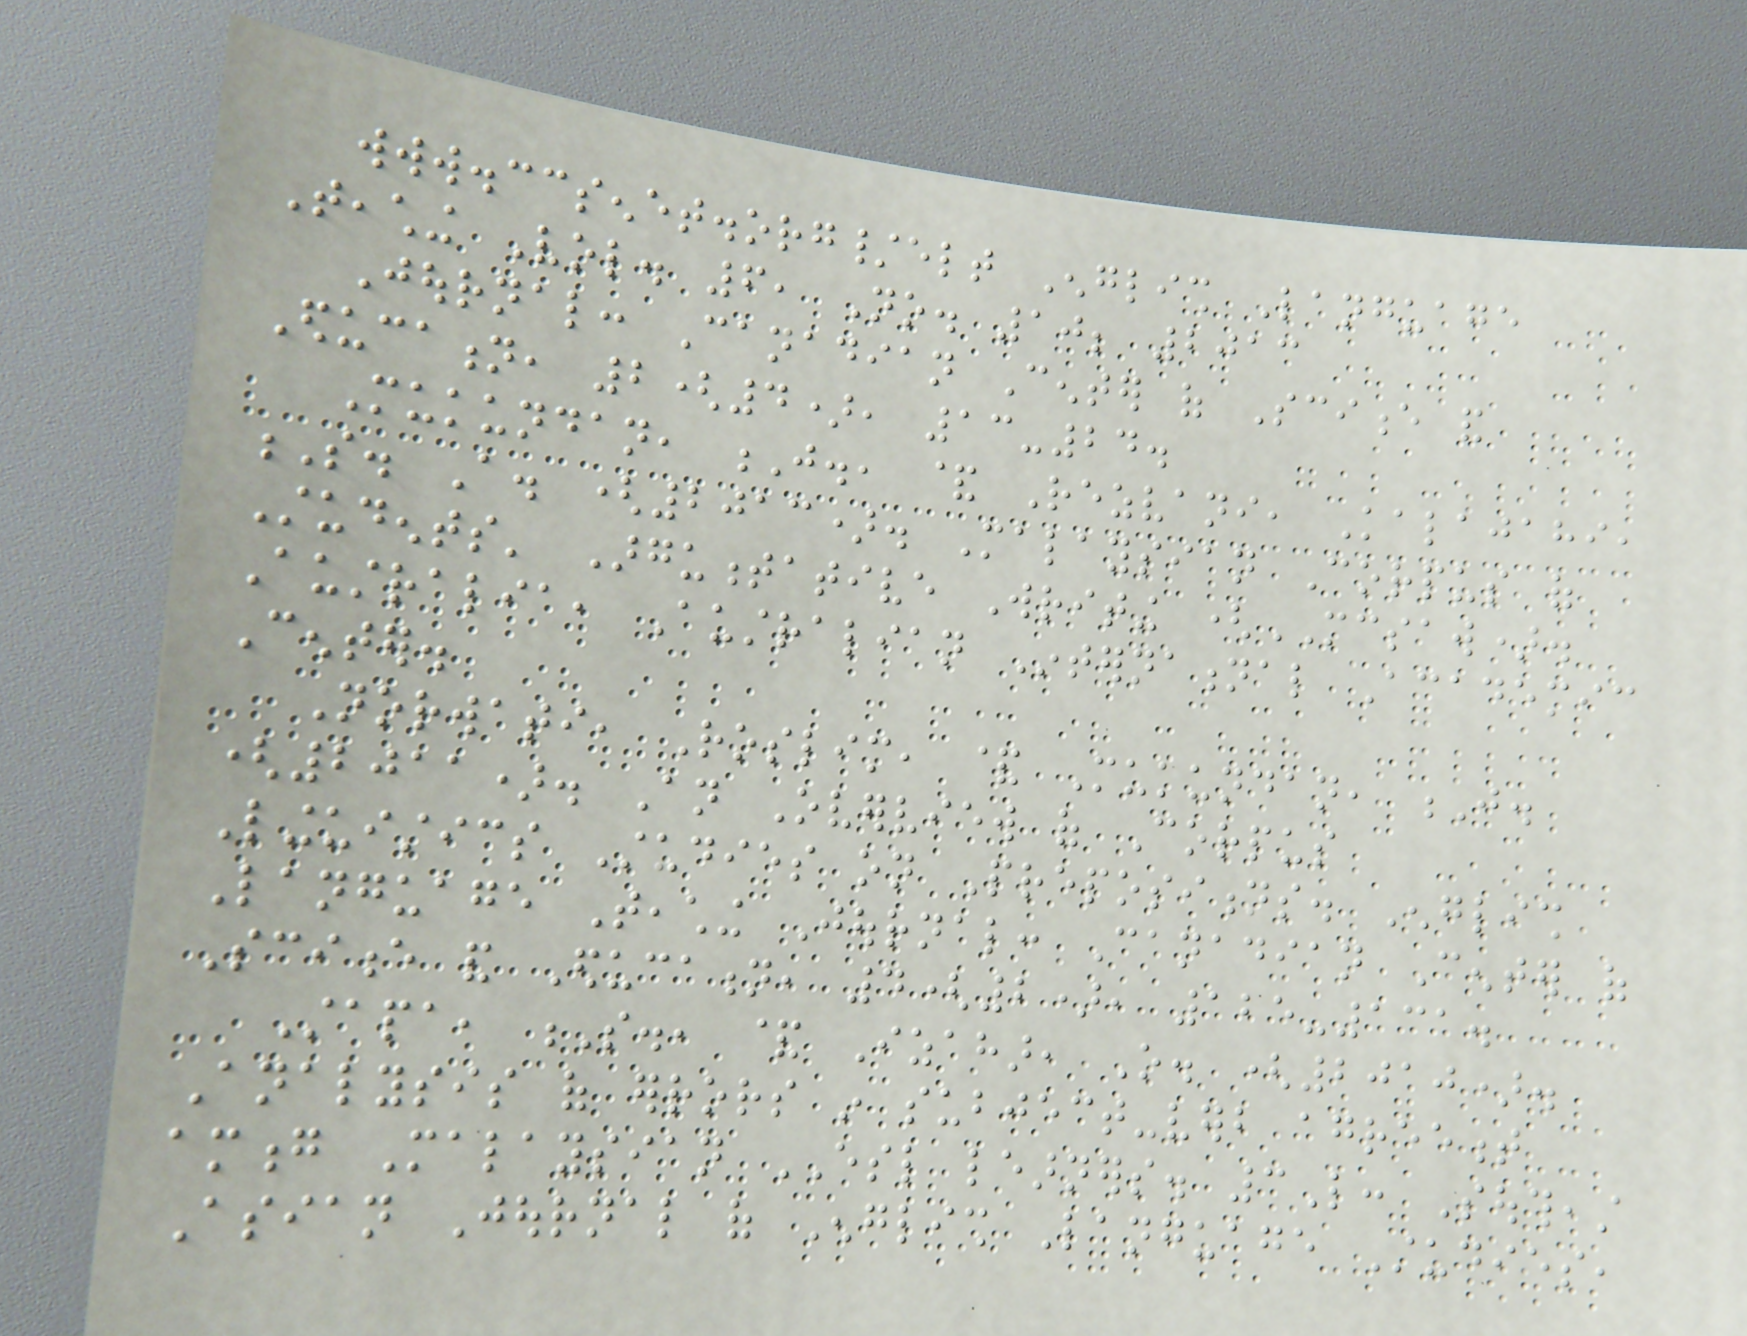www.ccsenet.org/elt English Language
Teaching Vol. 6, No. 10; 2013
Journal: Canadian Center of Science and
Education, 2(4), 13-24.
Mukundan, J., & Rezvani, Kalajahi,
S. A. (2013). Malaysian Corpus of
Students' Argumentative Writing (MCSAW).
Australia, Australian International Academic
Center.
Norwati, Roslim, & Mukundan, J.
(2011). An Overview of Corpus
Linguistics Studies on Prepositions. English
Language Teaching Journal: Canadian Center of
Science and Education, 4(2), 125-131.
Stapa, S., & Izahar, O. (2010).
Analysis of errors in subject-verb agreement
among Malaysian ESL learners. 3L: Southeast
Asian Journal of English Language Studies,
